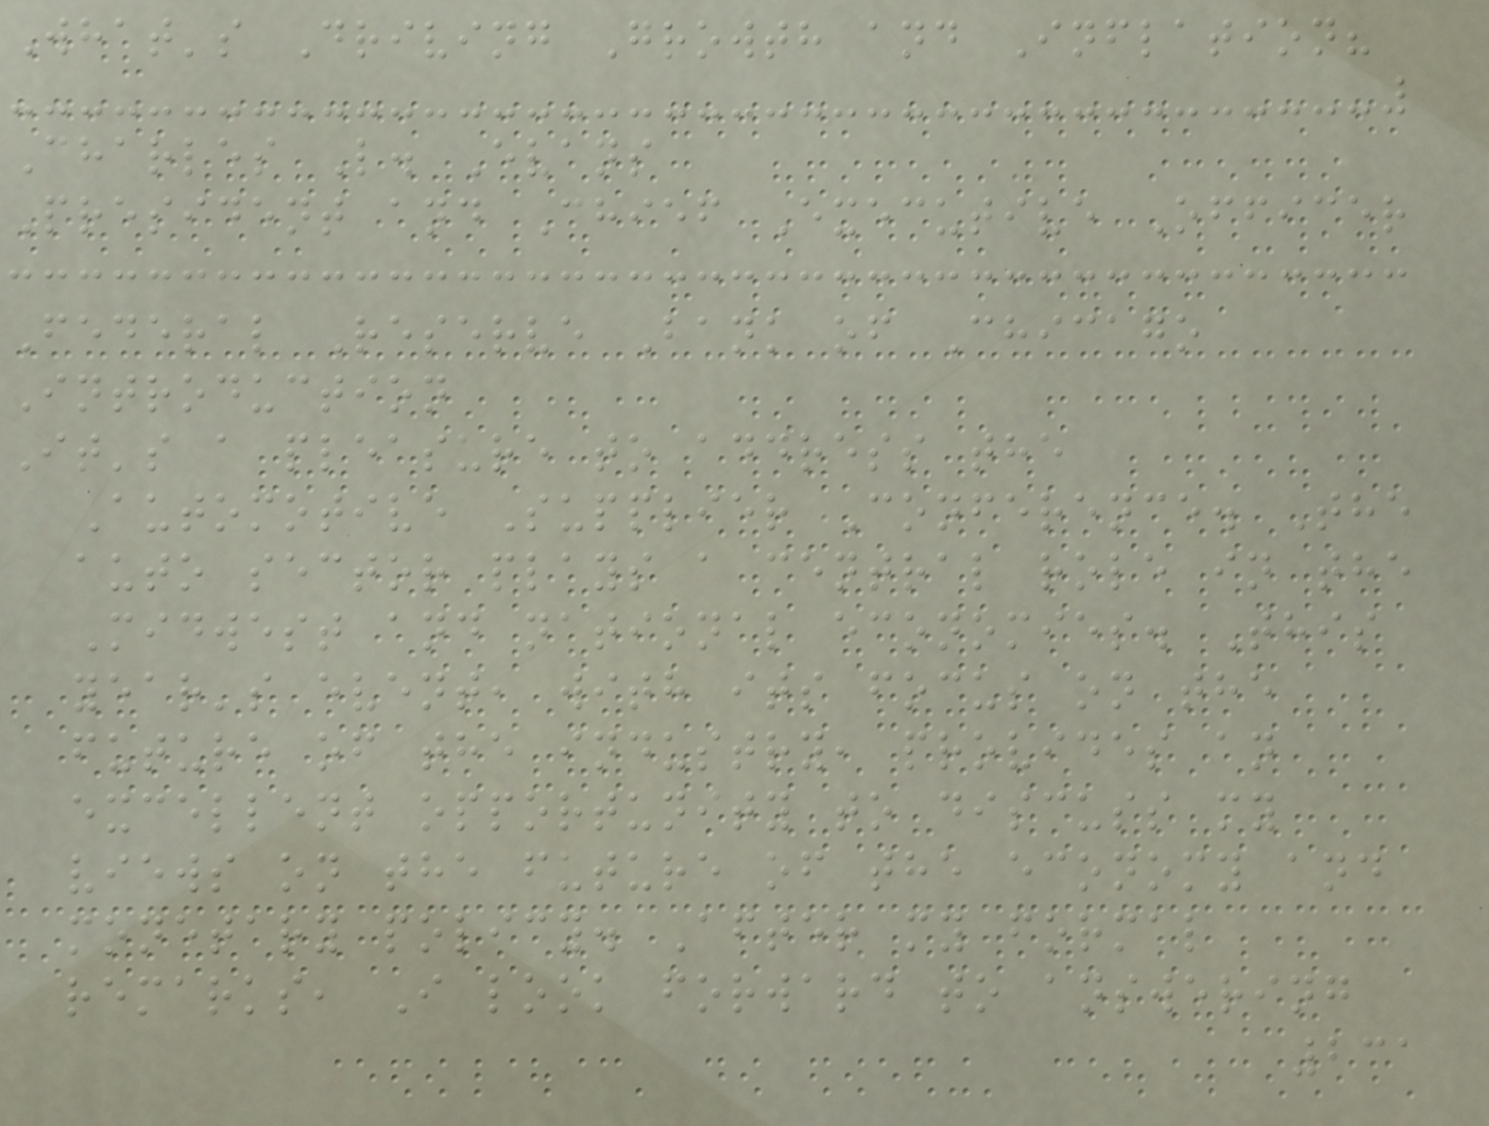What's Driving Growth and Inflation?
Charles L. Evans
President and Chief Executive Officer
Federal Reserve Bank of Chicago
Introduction
It's a pleasure to address the
Automotive Supplier Conference. The
auto sector plays a central role in the
Midwest and national economies. This
year's event, with its focus on the
future of the industry, provides an
excellent opportunity to discuss my
views on the future of the economy and
monetary policy. After my formal
remarks, I look forward to answering
231
